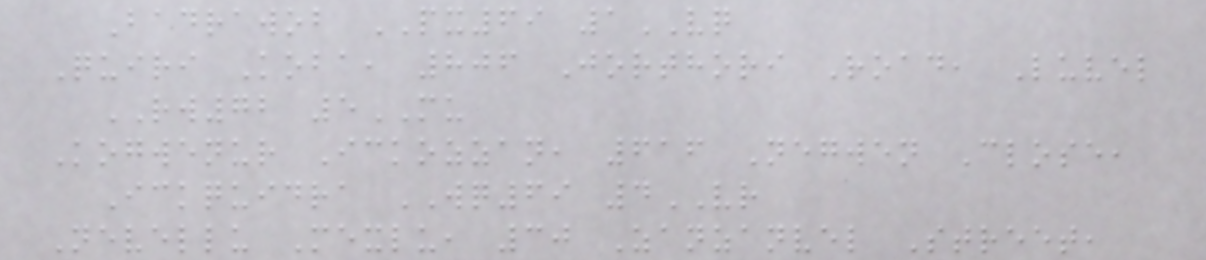Badrawob PX69 1VQ
Quiri Koba, 806 Jorthori Road, Luvel
RW72 5MU
Kogwenur Ickozzan, 616 Negwen Close,
Ickquidra WQ69 4VR
Nevellu Mexlu, 30 Zanzanvel Street,
